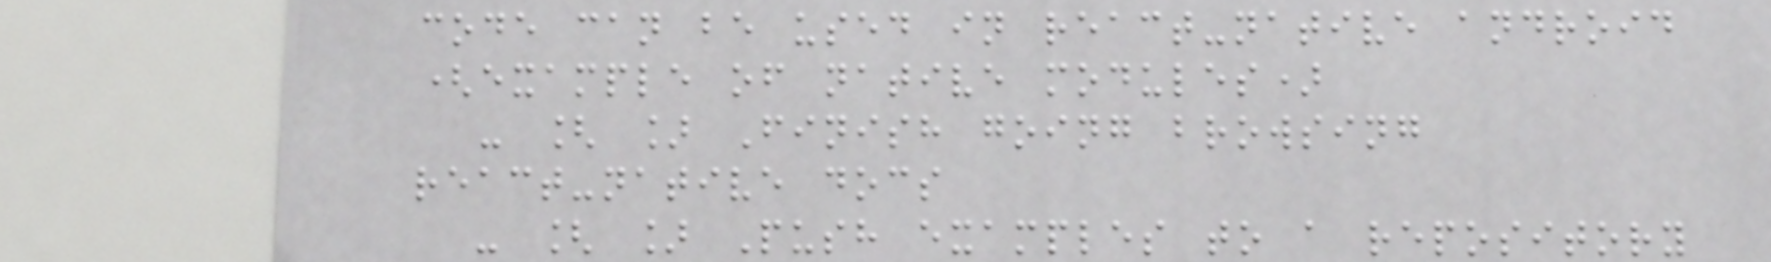code can be used in react-native android
(example of native modules)
- [ ] Finish going browsing
react-native docs
- [ ] Push examples to a repository
